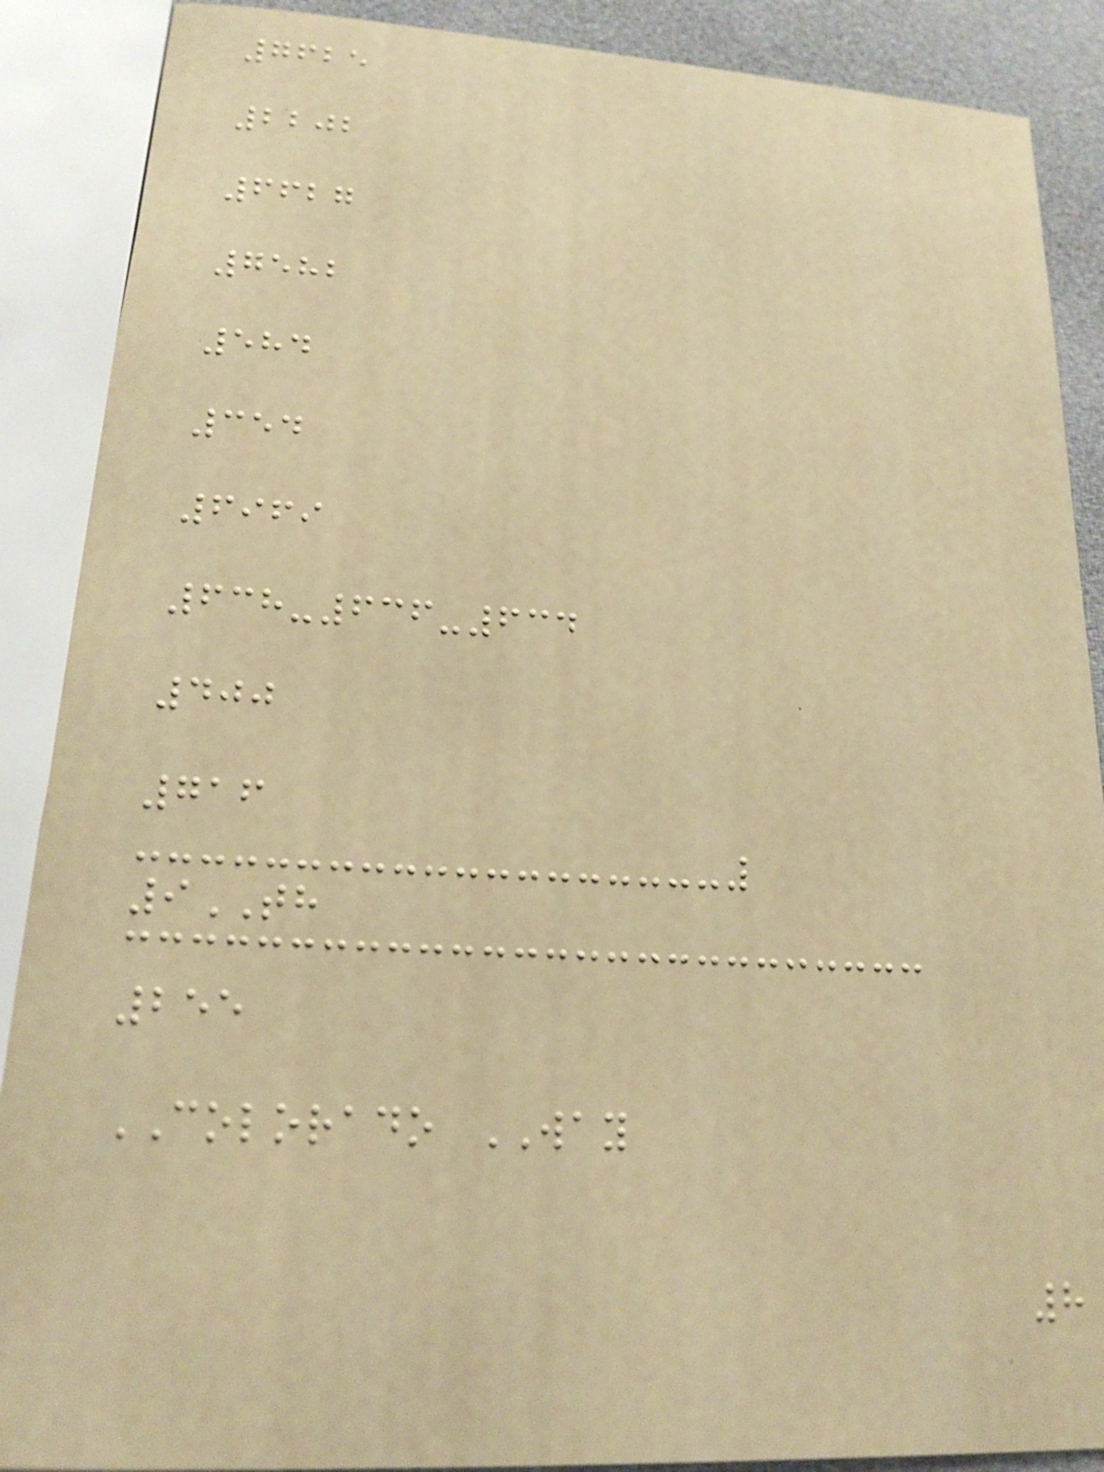7625
2202
6627
7582
584
354
6969
638-636-634
400
716
9TH
255
COLORADO WAY
8
